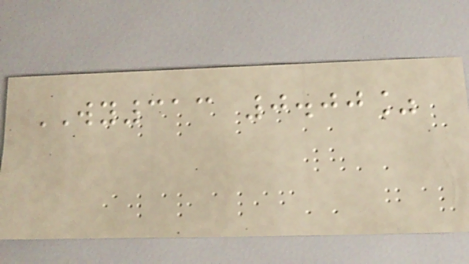WY313 0.00%
